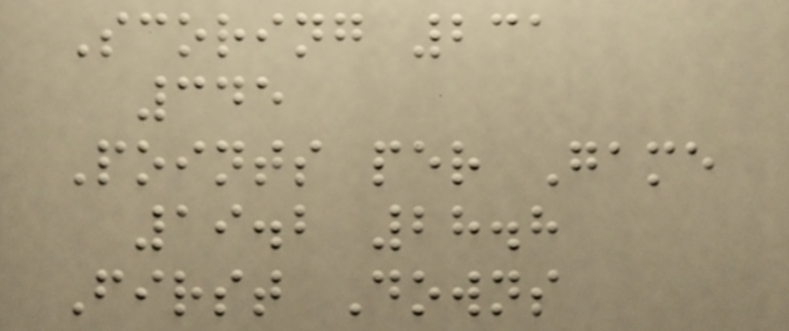Scoring 231
345
Points per Game
19.2 28.8
First Downs
